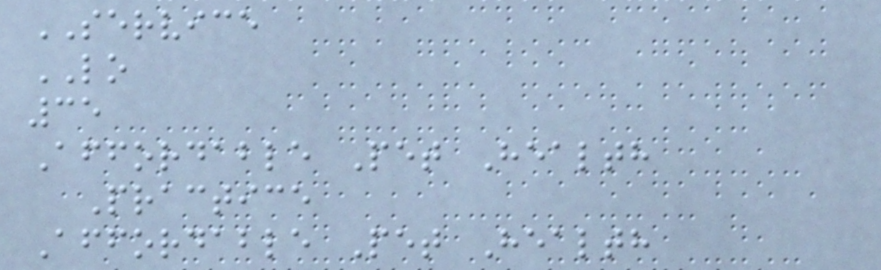SERVICE
LO
35
Affordable Pet Health
Practice
Affordable Pet Health
